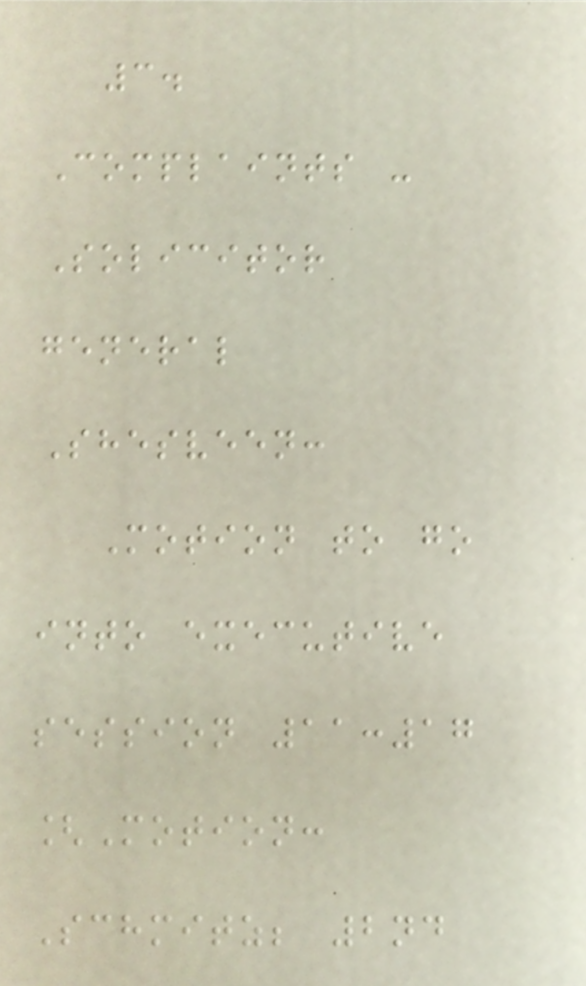3.
Complaints -
Solicitor
general
Shesveen:
Motion to go
into executive
session 11:17
[Motion:
Schmitz; 2nd
